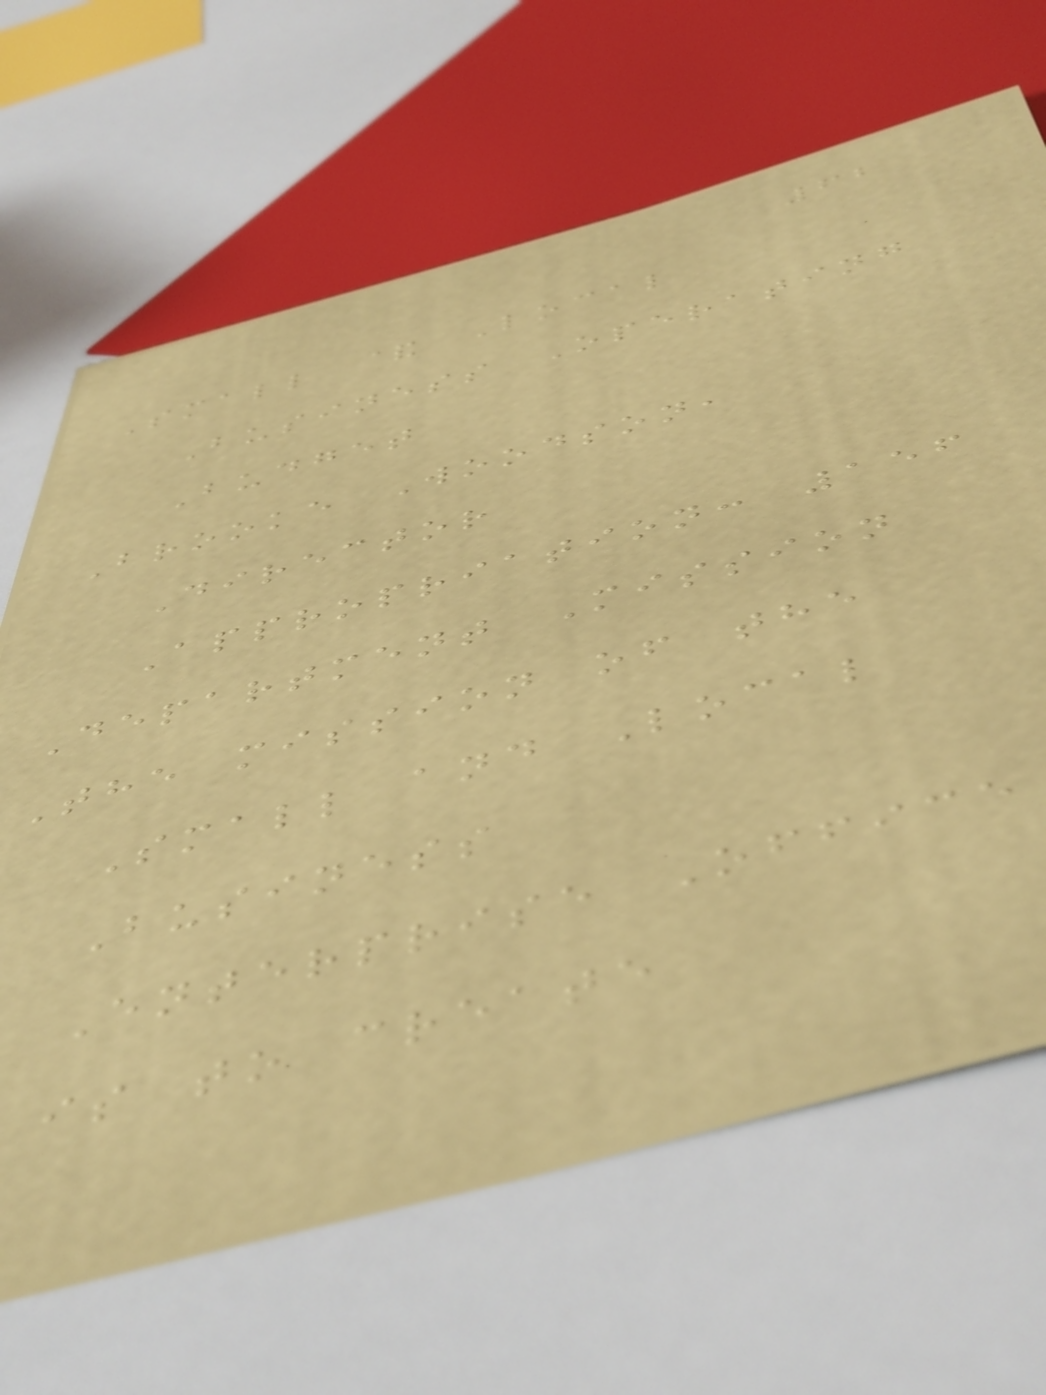62
Small & Local
Business Operating
Budget
Brooke Woodson,
Director
Appropriation: 156
Department Mission
The mission of the
Small and Local
Business
Enterprise Office
is to create
